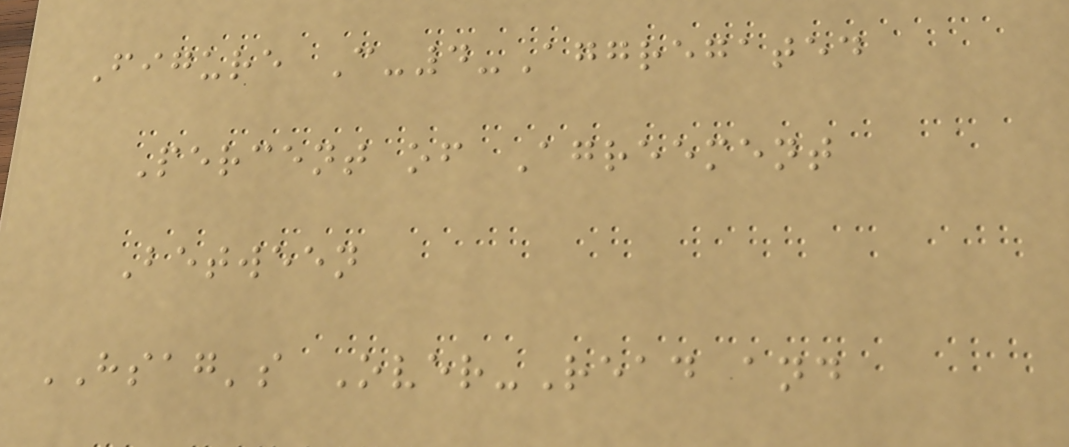Figure C-4-Aggregated
Percent of Agreement
Between
HSAG's Over-Read and
